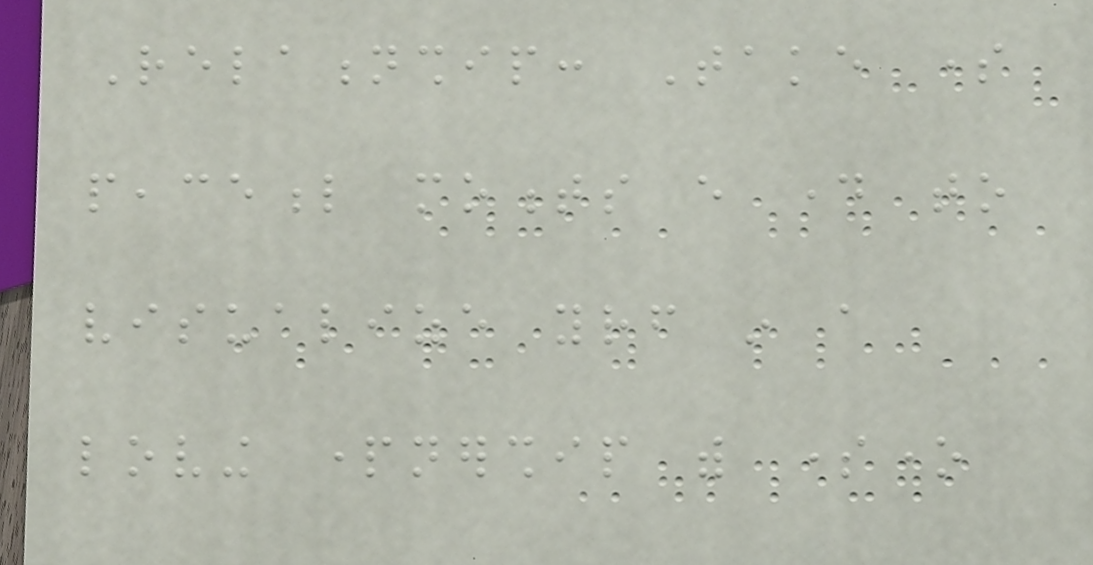Relationship: Take some
peaceful moments every day to
visualize yourself in a
loving partnership with someone
